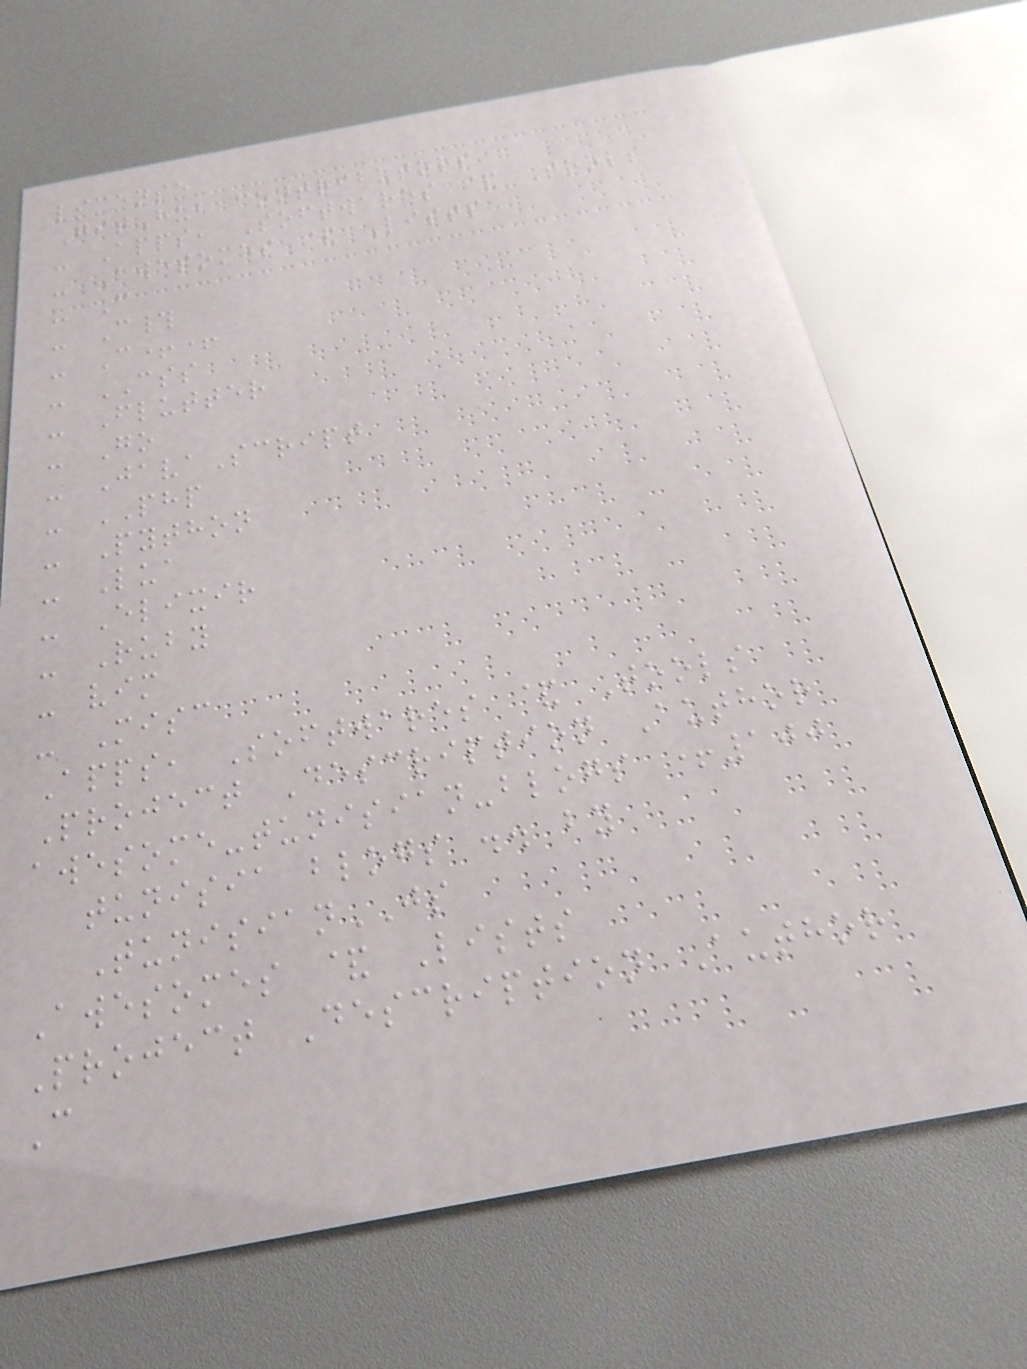license
GitHub contributors
- Apps, Softwares & Tools
- Awesomes & Lists
- C
- C#
- C++
- CSS
- Flutter
- Go
- JavaScript
- PHP
- Python
- Lua
- Elixir
- Ruby
- vim
- Misc
Apps, Softwares & Tools
Project Description Author
awesome-tunisian-blogs +100
tunisia blogs .. by
TunisianJS
Awesomes & Lists
Project Description Author
C
